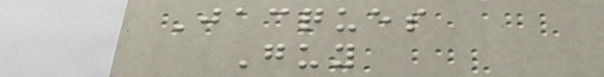Jacques
Guy
